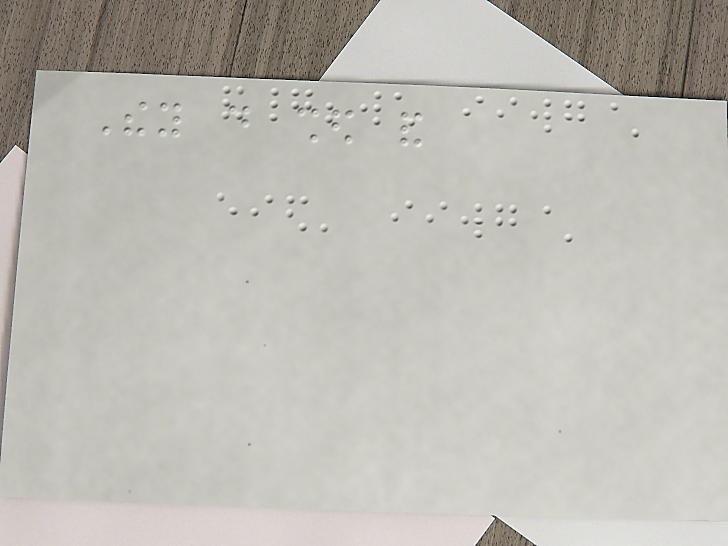They do shed and
